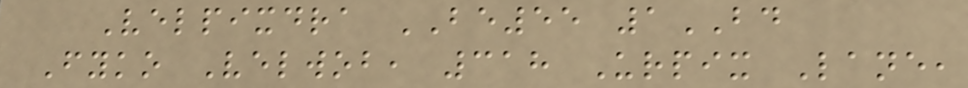Velpixdra BE55 1BD
Fyko Velwob, 318 Urpix Lane,
